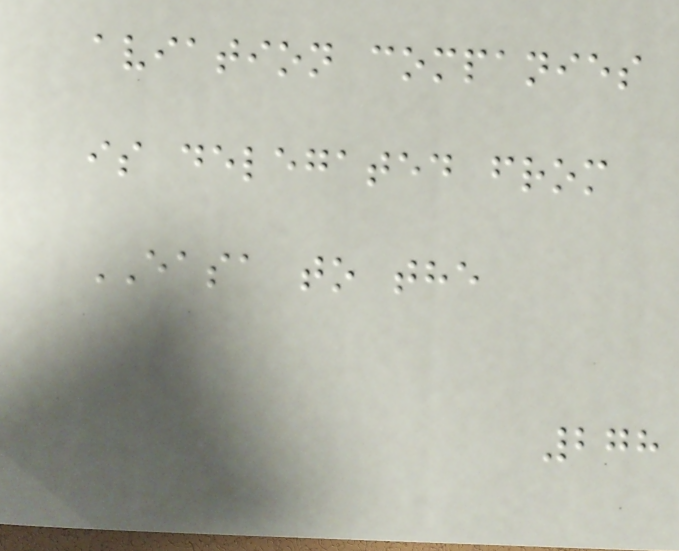aviation companies
is delegated from
EASA to the
278
